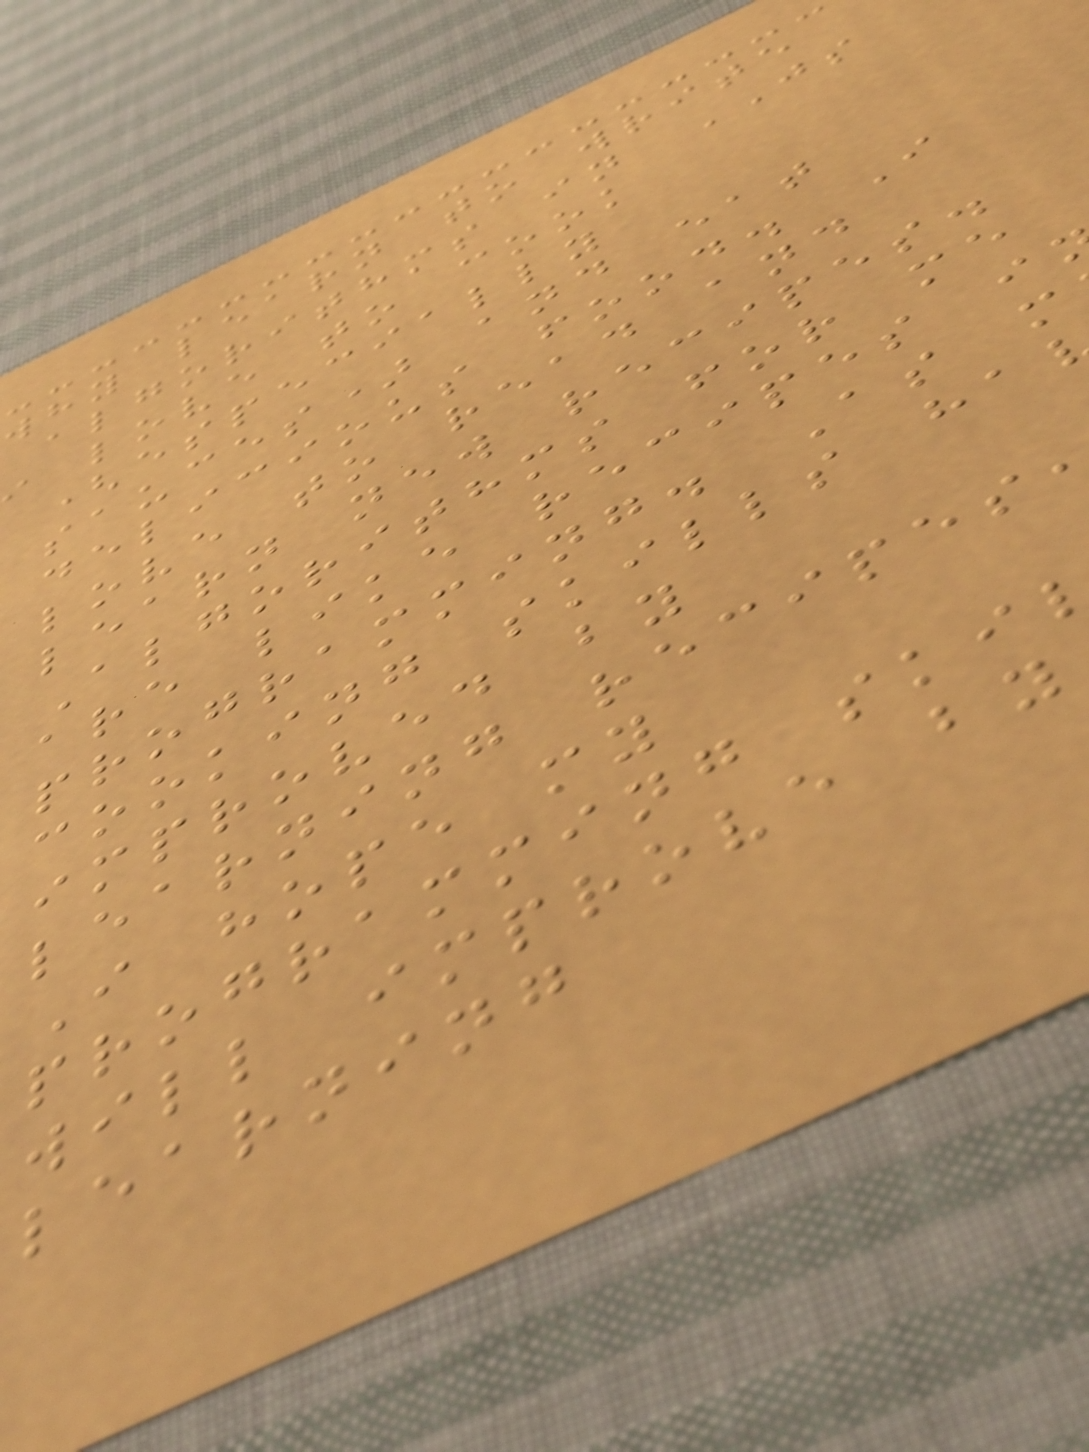why learn to write
algorithms in JS
love to cook
(especially
sauces) and eat
delicious food. I
love to read and
learn new recipes.
Algorithms for me
are like recipes i
programming. As m
cooking skills ha
improved by
learning recipes
I hope my
programming ski
will improve by
learning
